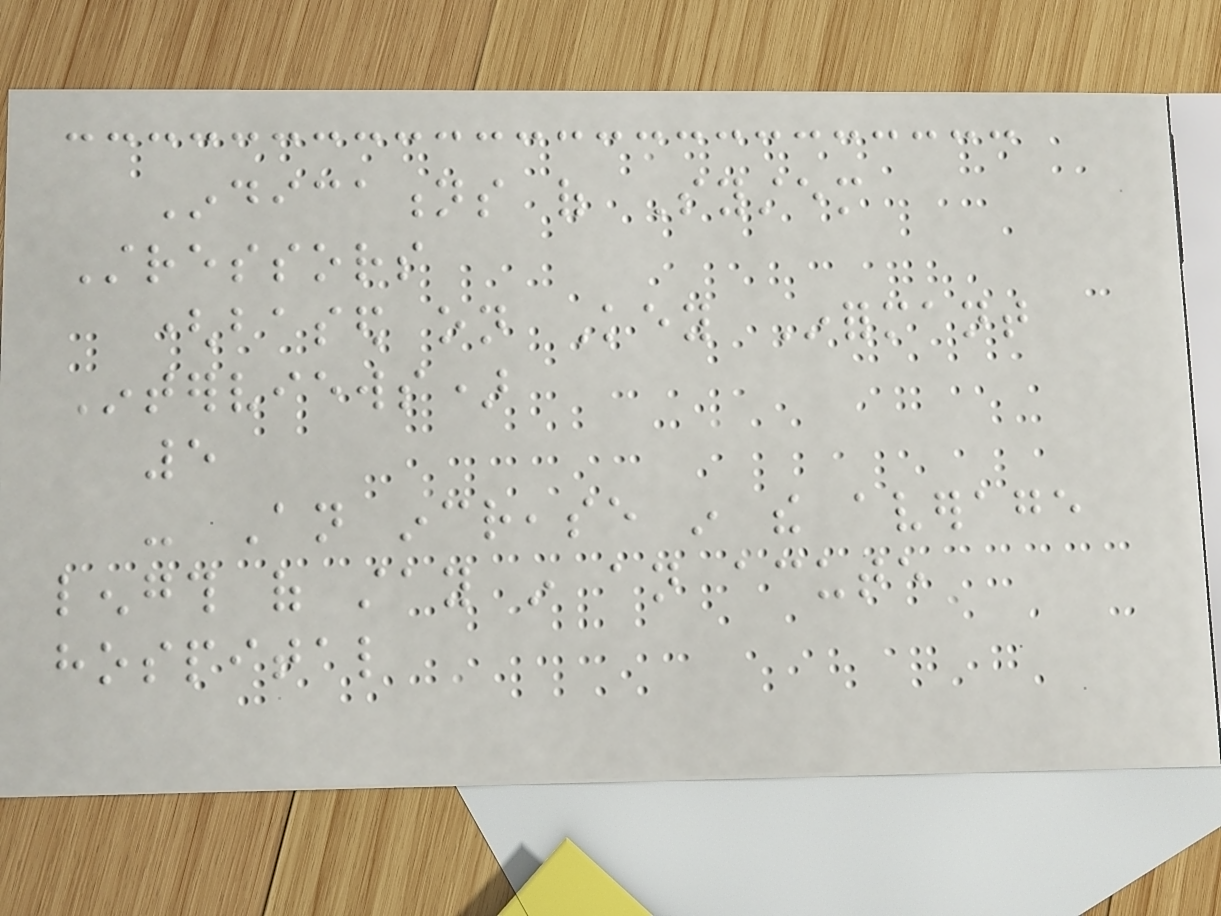Indications of System
Stressors
(based on Key Informant
Interviews)
5
- An increase in the average
length of stay in an acute
hospital
